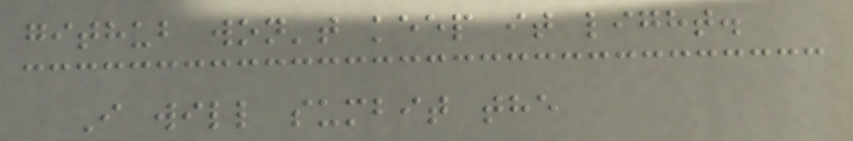github won't keep it light.
I will sumbit the
